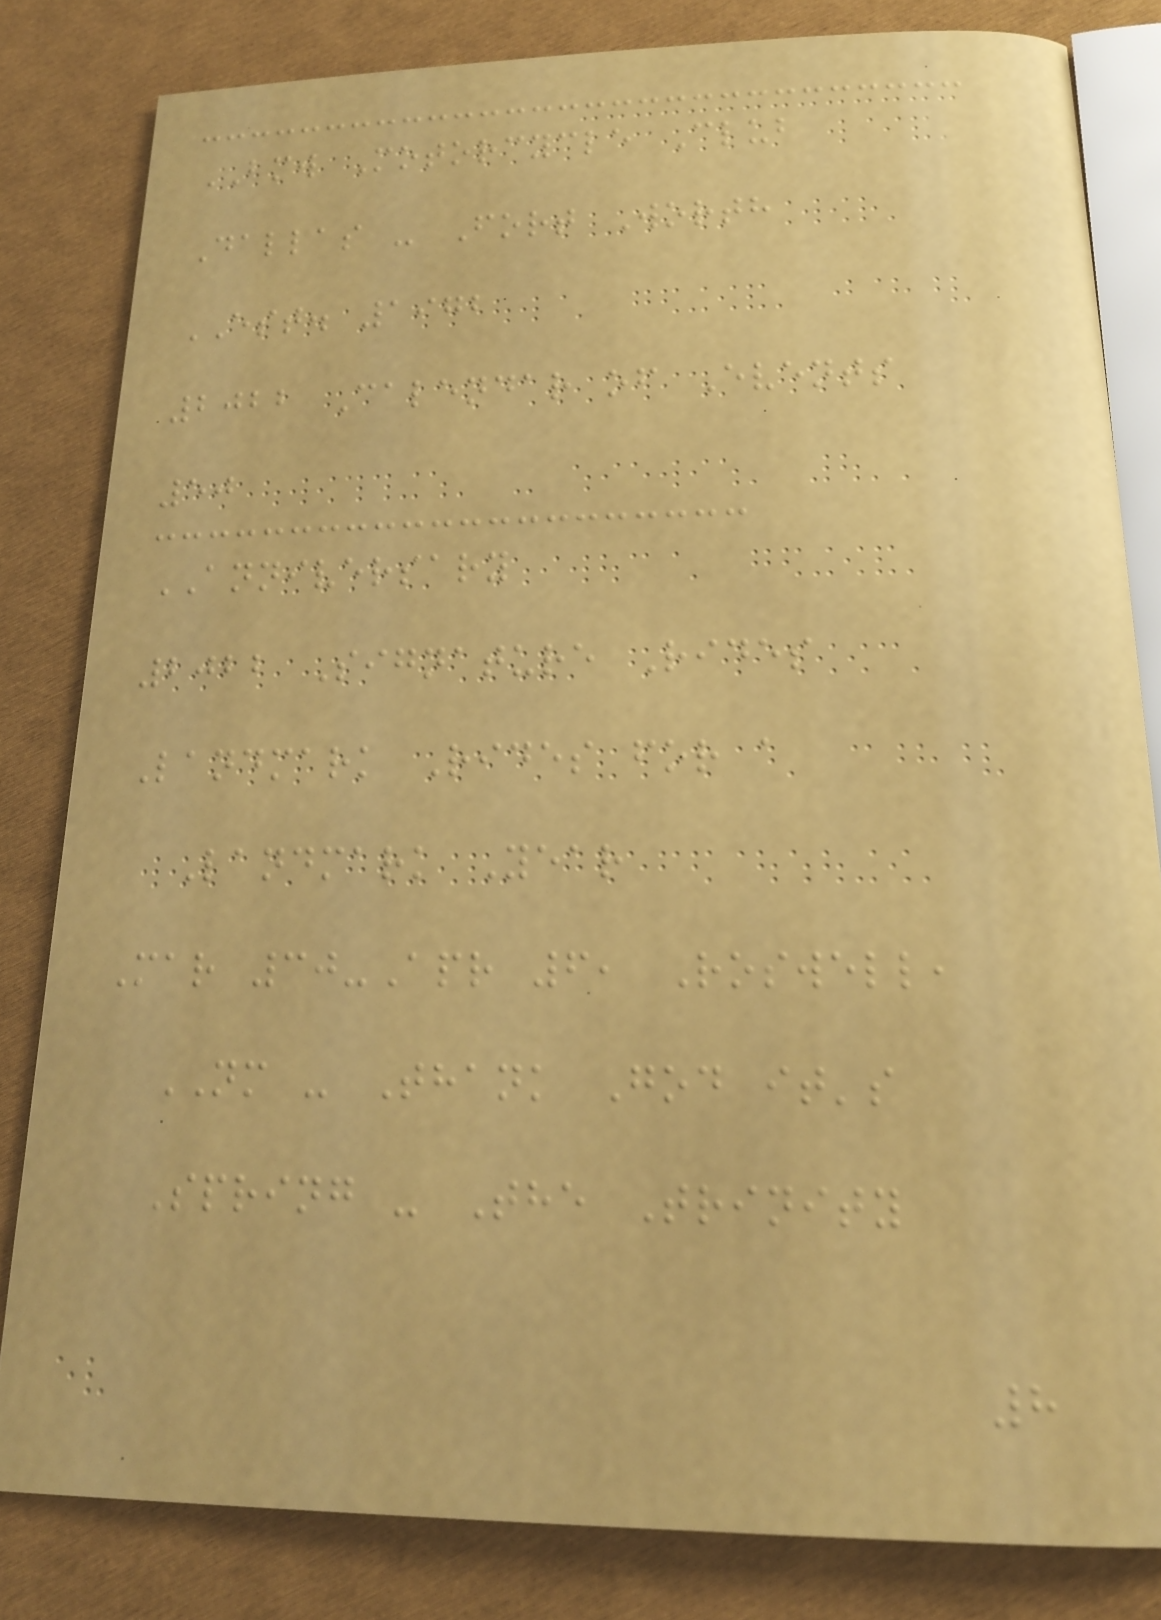BMW Motorcycle Club
Dallas - Fort Worth
EST. 1972
2022 Calendar of Events
50
ANNIVERSARY
2022 Signature Rides
Landmark Rides for a
Landmark Year
Mar 30-Apr 6, Roswell,
NM - Thank God it's
Spring - The Trinity
8
